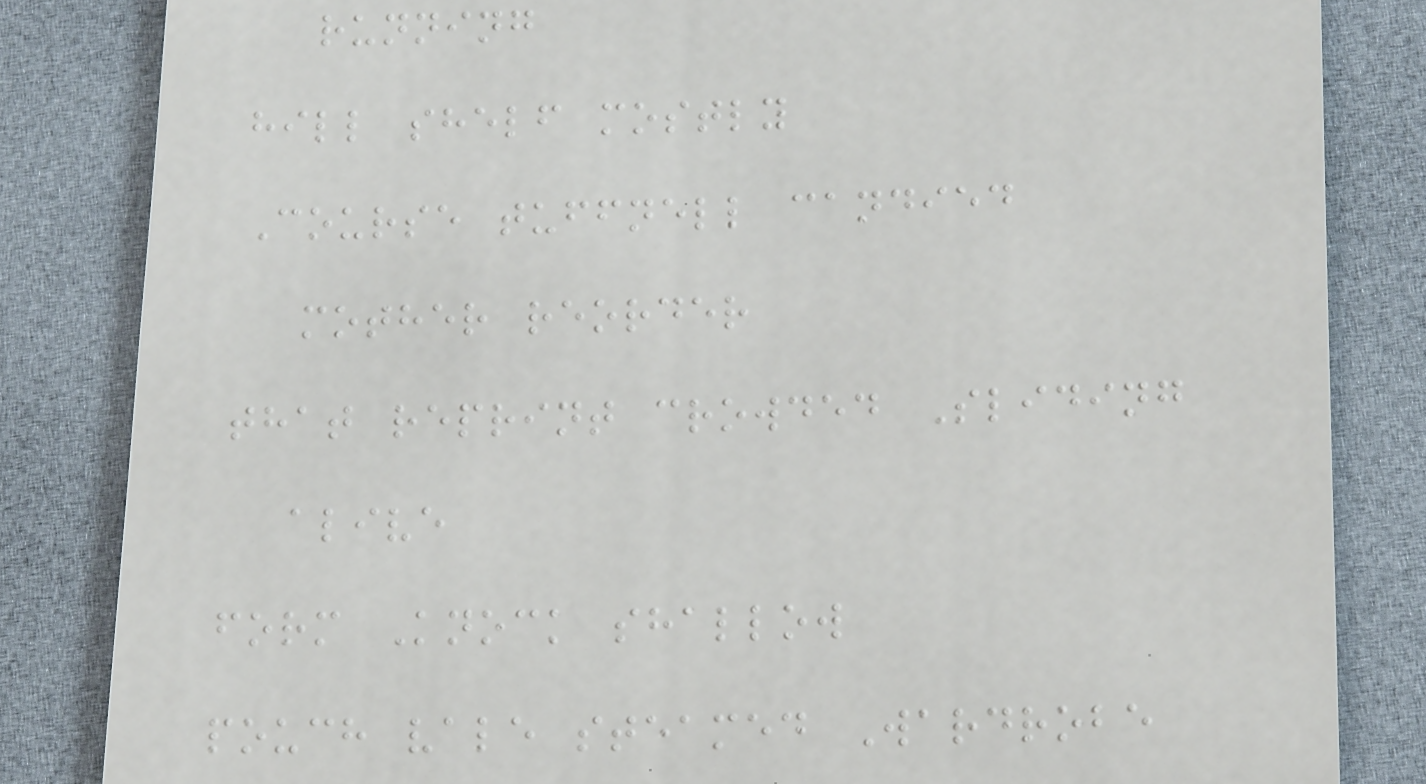running
hill shelf mostly
Course tuffnell candied
mother reorder
that reprint crowded Sliding
alive
form Knock shallow
pouch vale steamed Wardrobe
